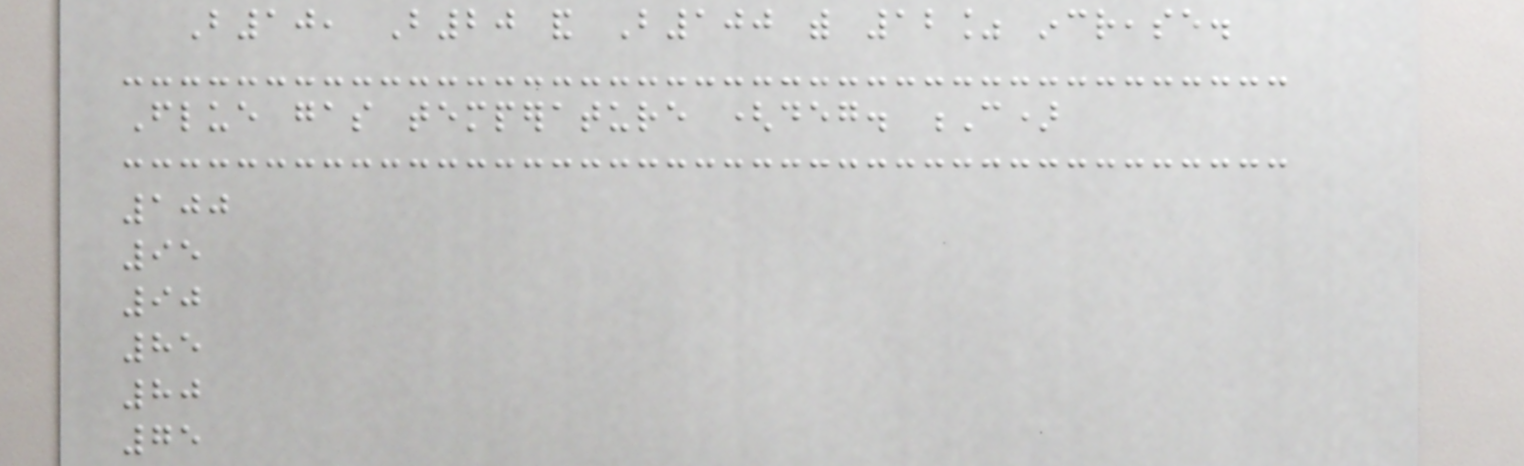B10, B20 and B100 with 12% increase.
Flue gas temperature (deg. C)
100
95
90
85
80
75
